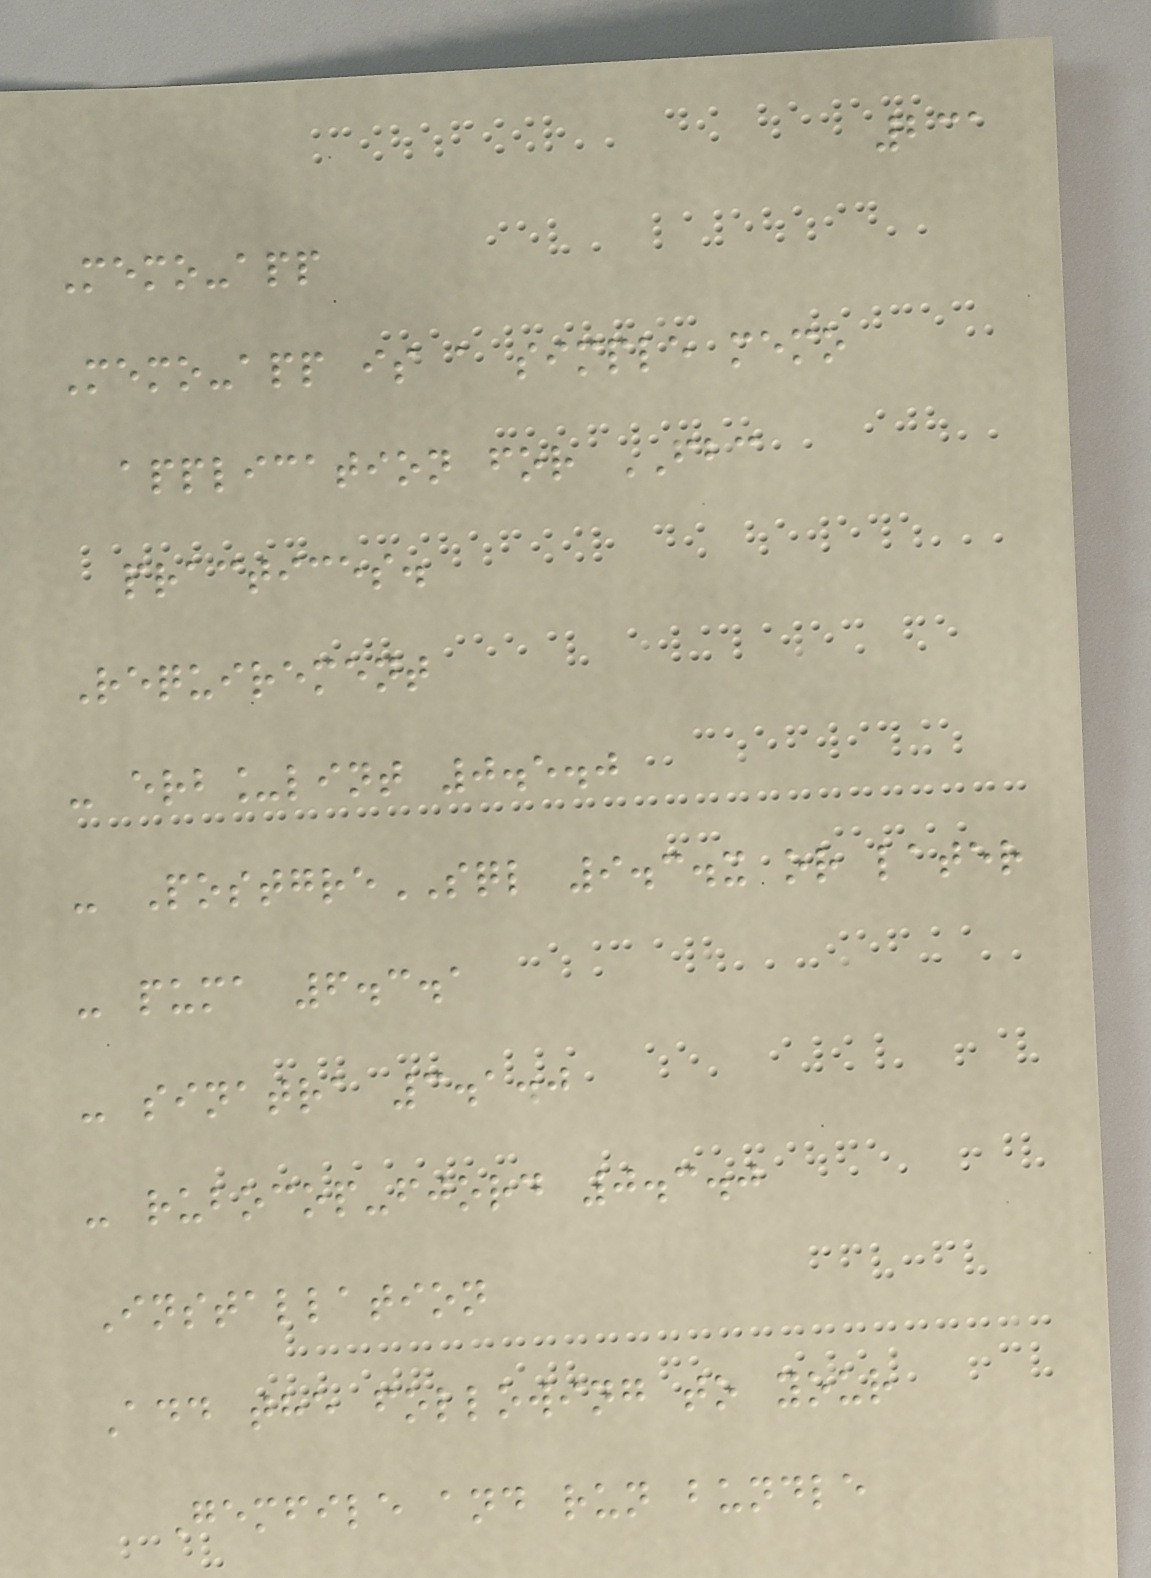231
Memo-app
Memo-app is a simple memo
application for FBC
practices.
Requirement
- erb_lint 0.5.0
- PostgreSQL 9.3.x or later
- puma 6.3.1
- sinatra 3.1.0
- rubocop-fjord 0.3.0
Installation
Add the following to your
Gemfile and run bundle
